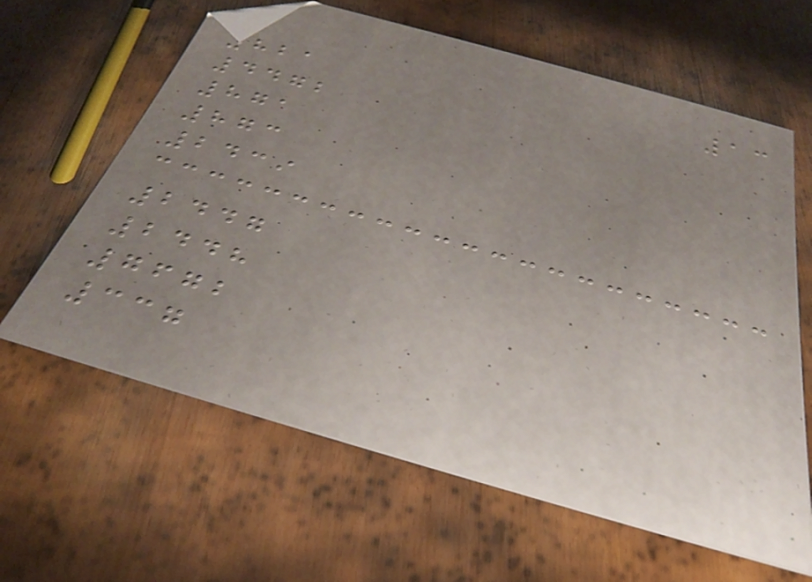13
821
4472
871
873
2439
2447
2448
7672
337
